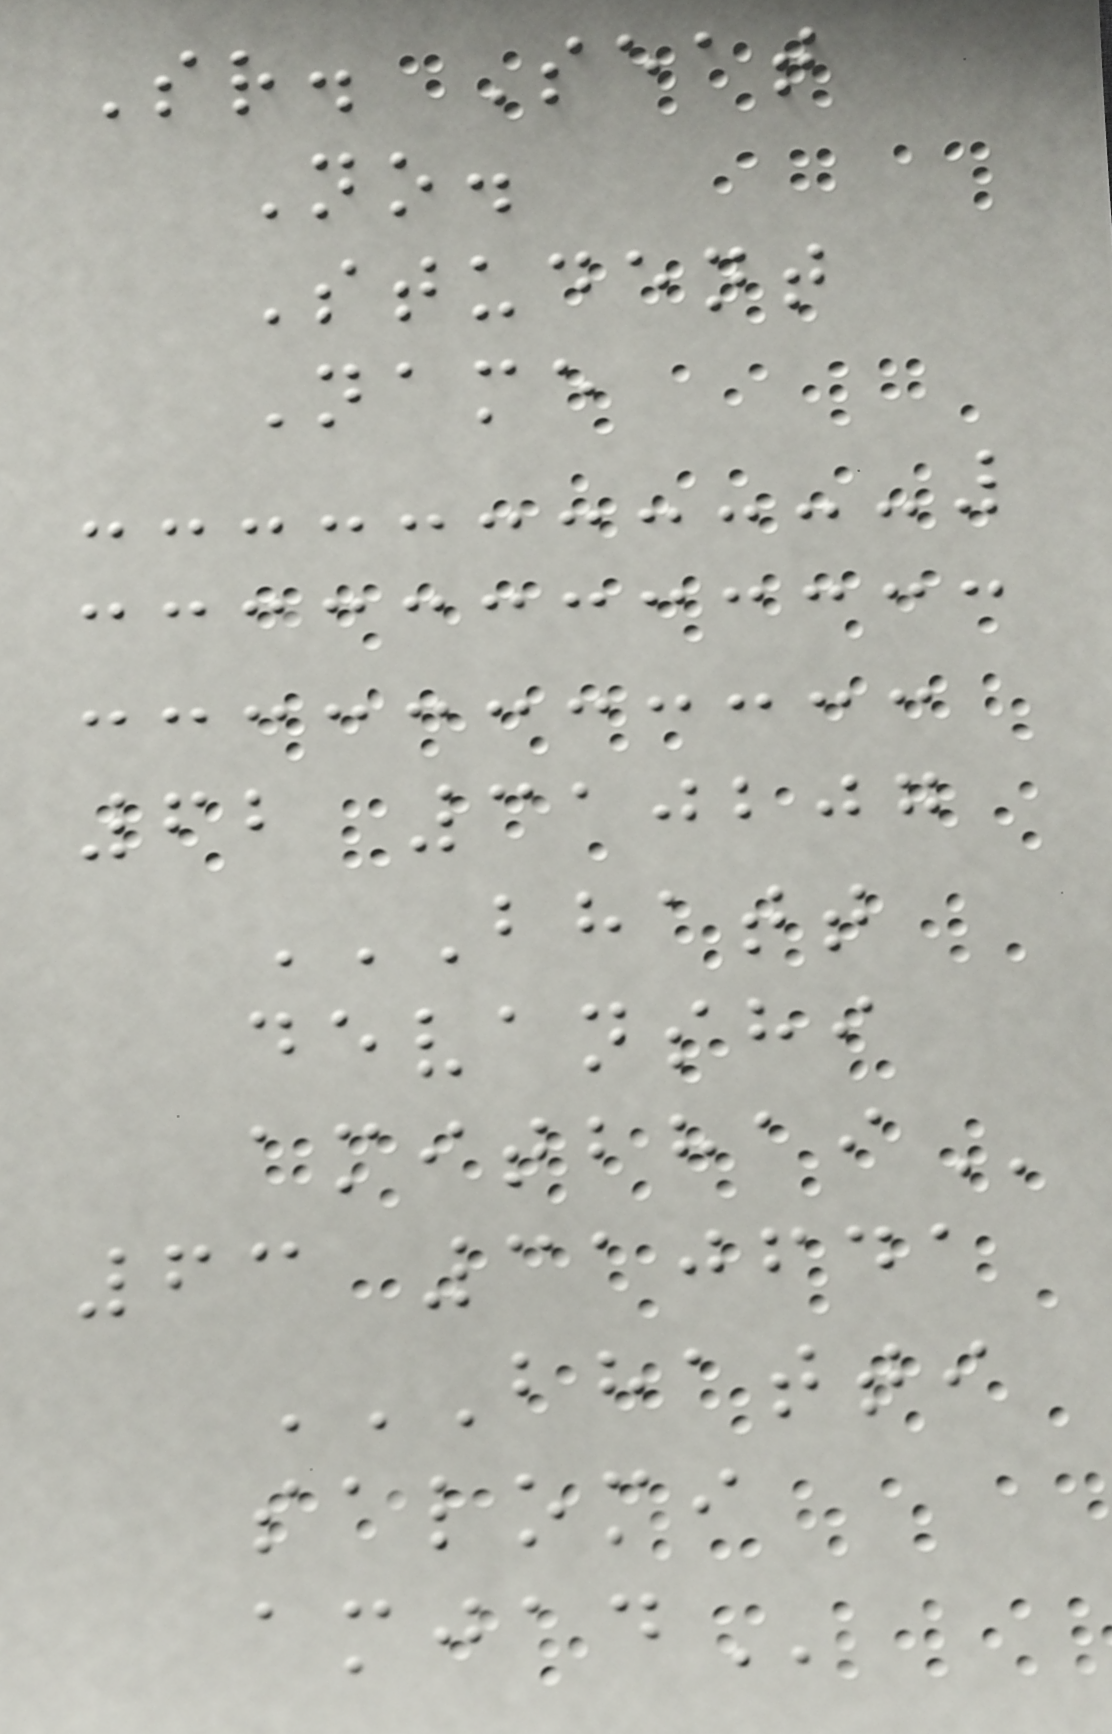Sr. Seat
No.
Student
Name
62 310207
BHATT
DEVANSHI
AMITBHAI
63 310641
BHATTI
SALOMI
AMJAD
